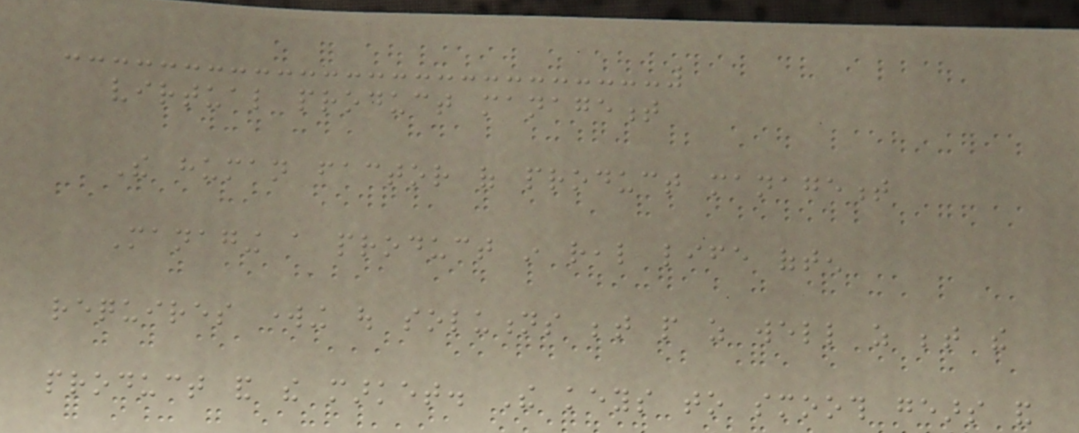virtual product management
The human factor of product management
Managing a product in real life often
requires working out solutions between people as well as between the
product and the market. The keys to smooth gears and
